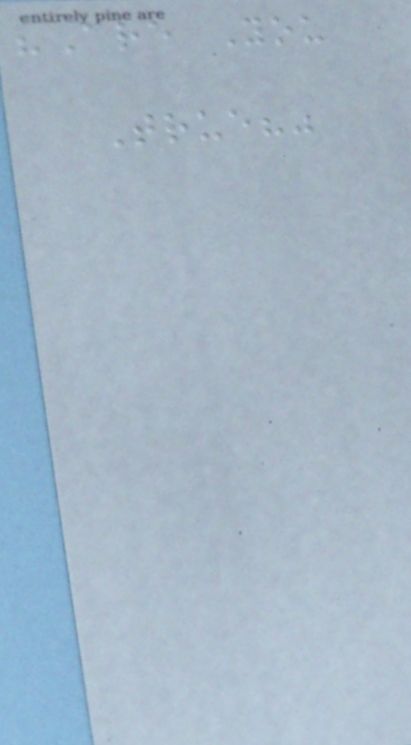"Are You
True?"
